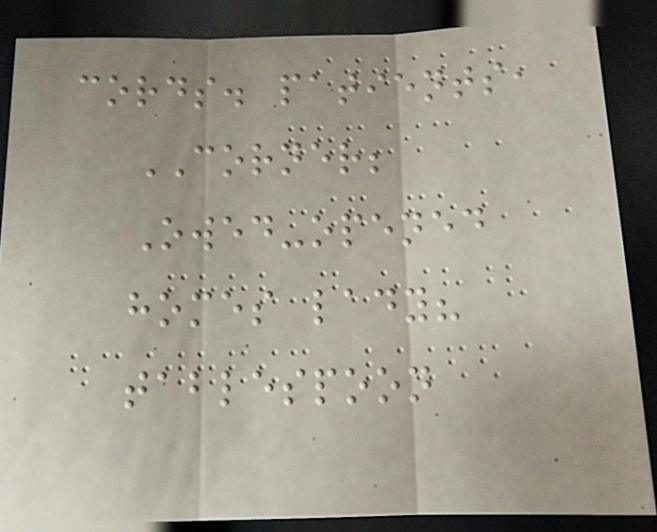cords. patients,
CORNER;
Owed-opened
homes lady?
tablespoon
